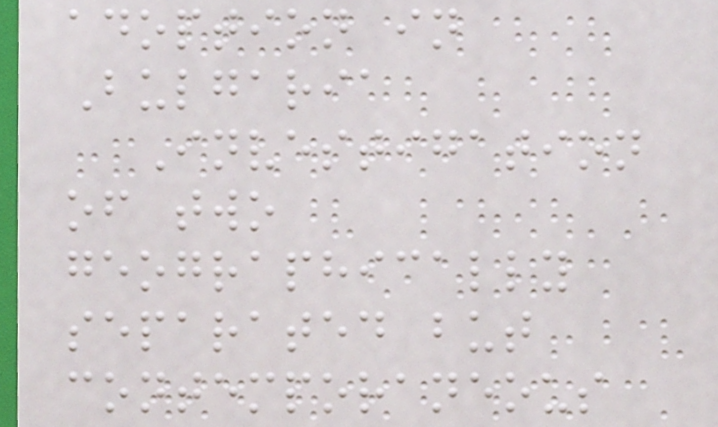adoption in
Bulgaria
Investigation
of two
geographically
separated but
contemporaneous
